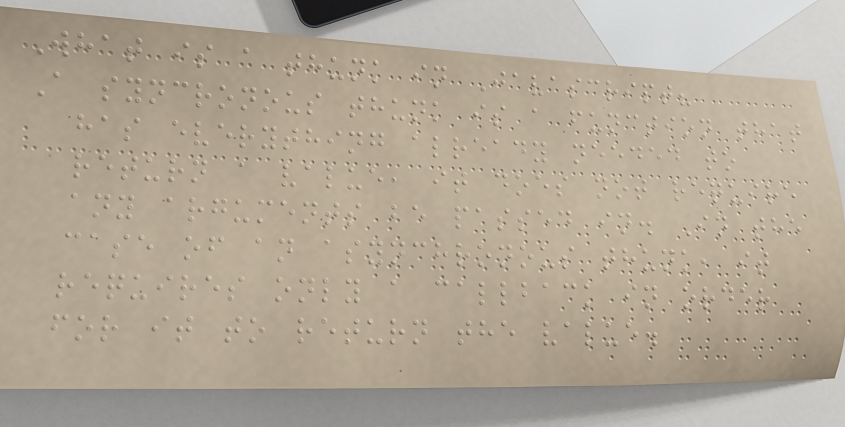What is a thunk in Javascript?
A syncronous thunk is a function that
has everything already needed to
return a value, it does not require
any arguments be passed in. In the
case of an asynchronous thunk, it
requires only a callback in order
for it to return the value.
